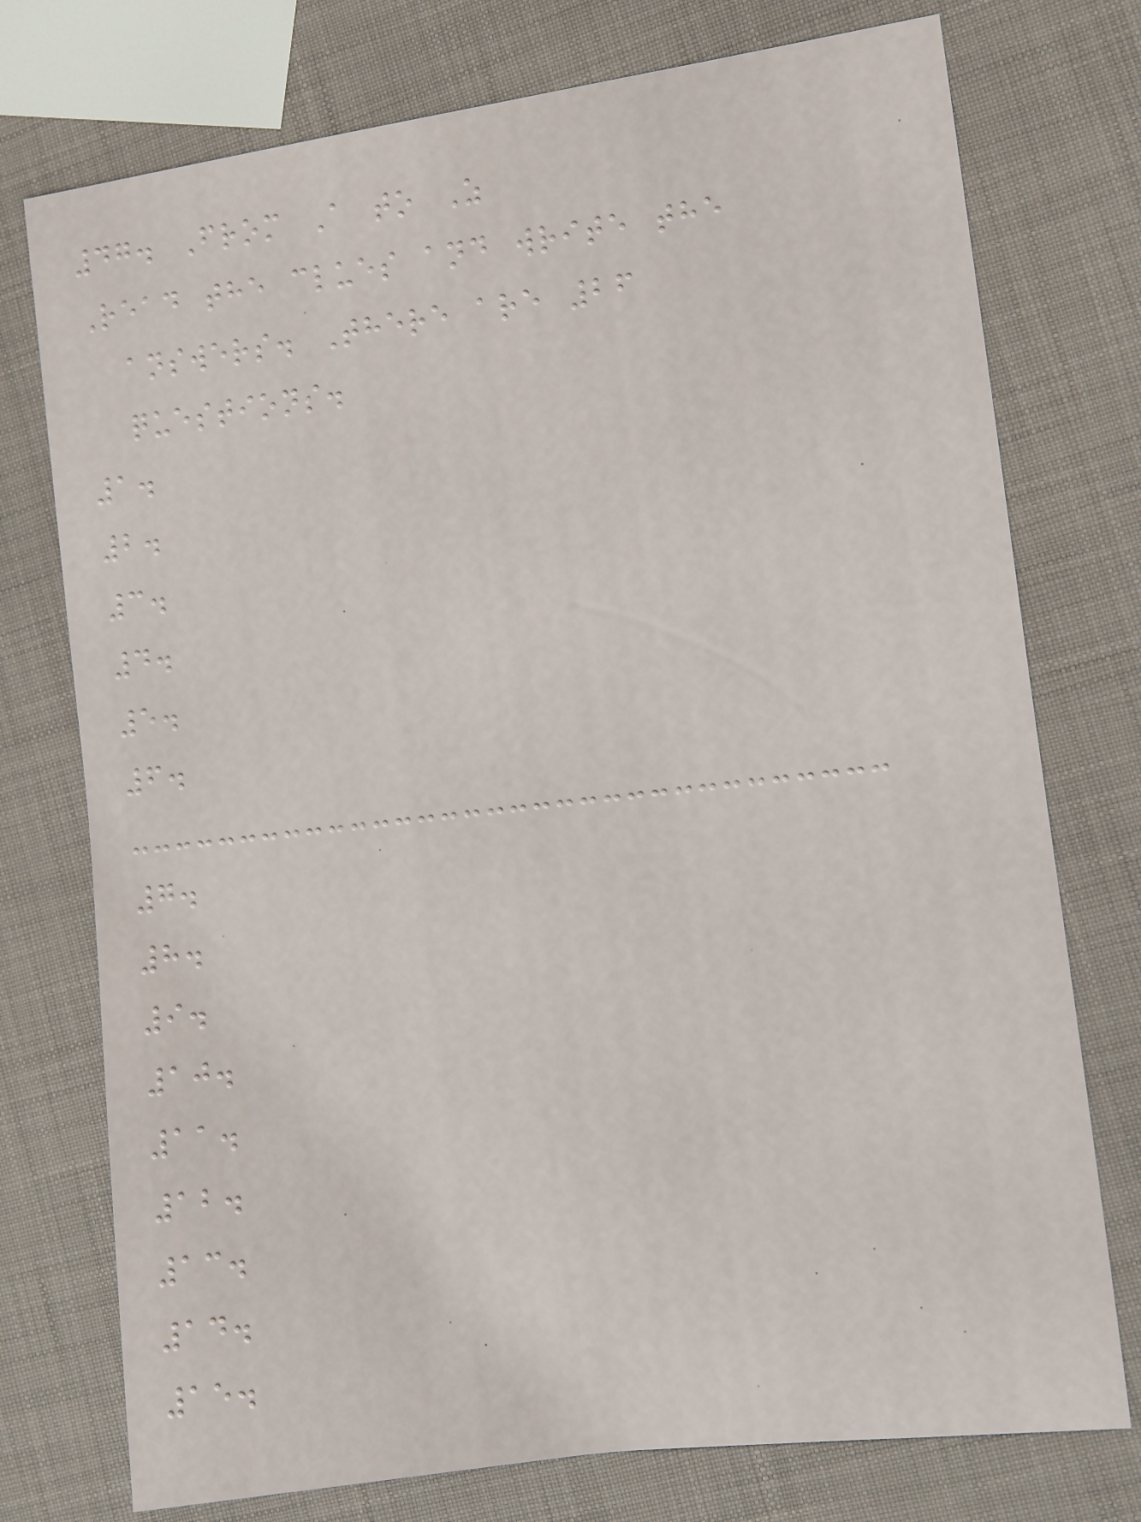47. From A to Z
Read the clues and write the
answers. There are 26
questions.
1.
2.
3.
4.
5.
6.
7.
8.
9.
10.
11.
12.
13.
14.
15.
